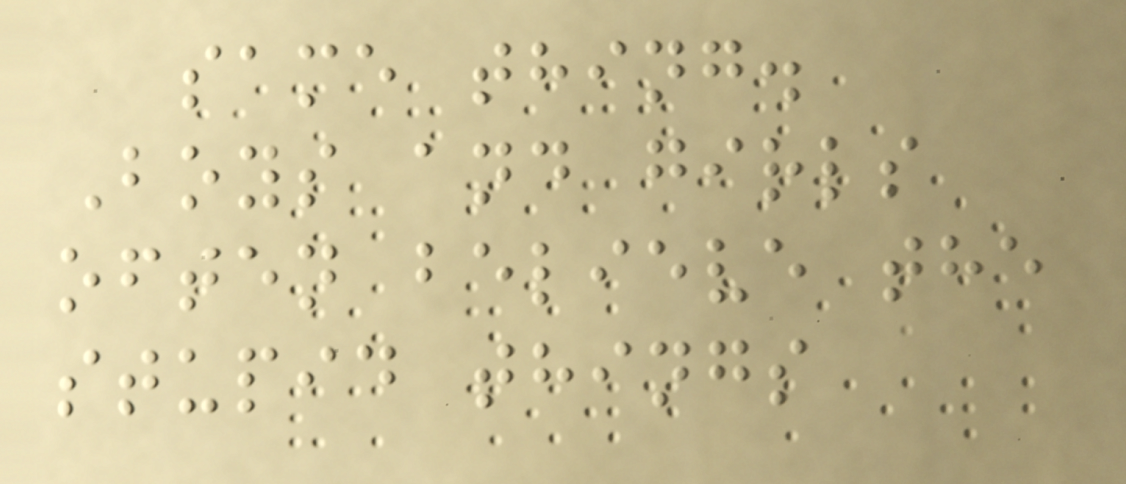same thing.
Boys and girls
often believe the
stupid things
